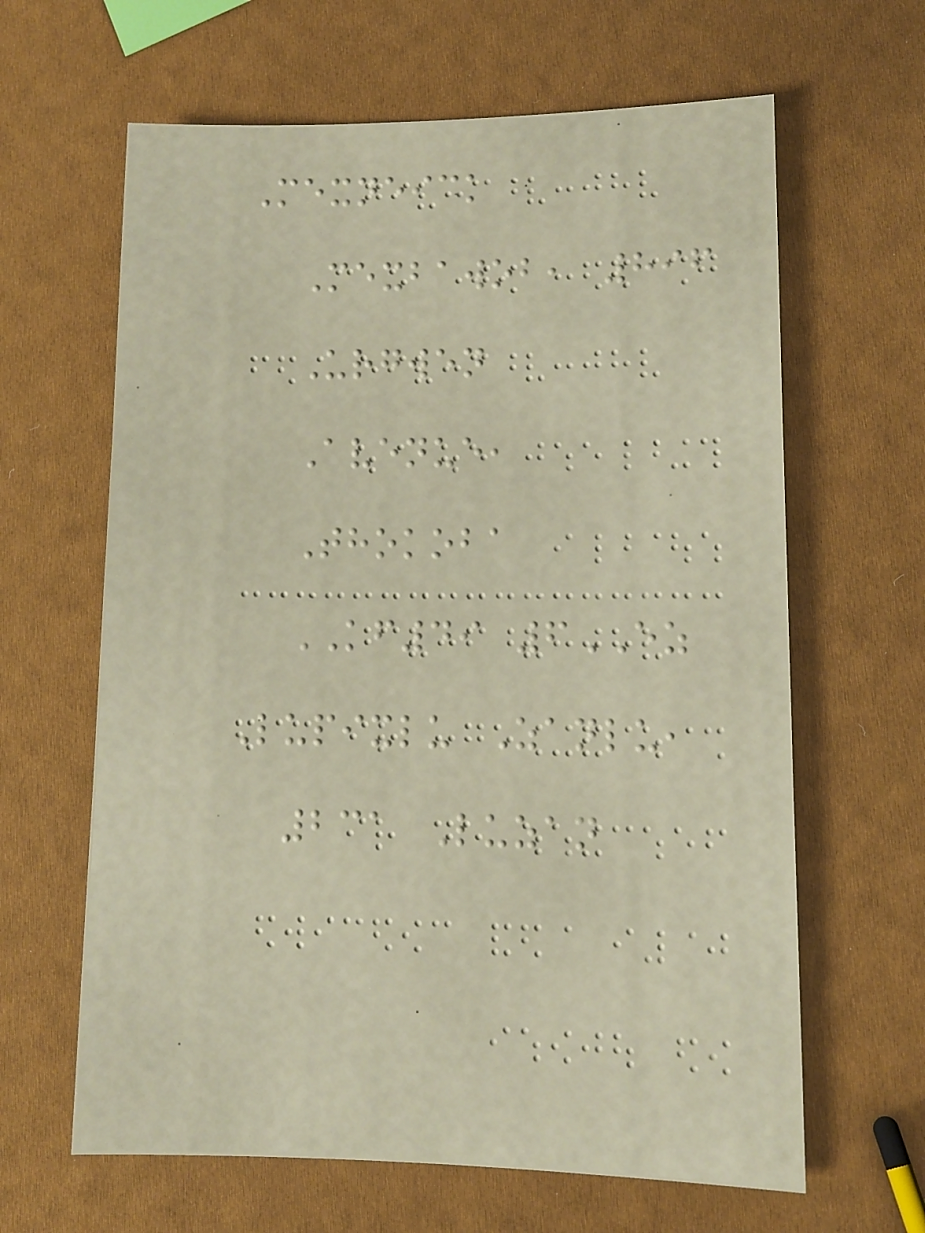Mexneick
Mexbawob, 896
Urgwen
Avenue,
Thokoba
KF49 6EZ
Lupixlu Zanlu,
231 Luzan
